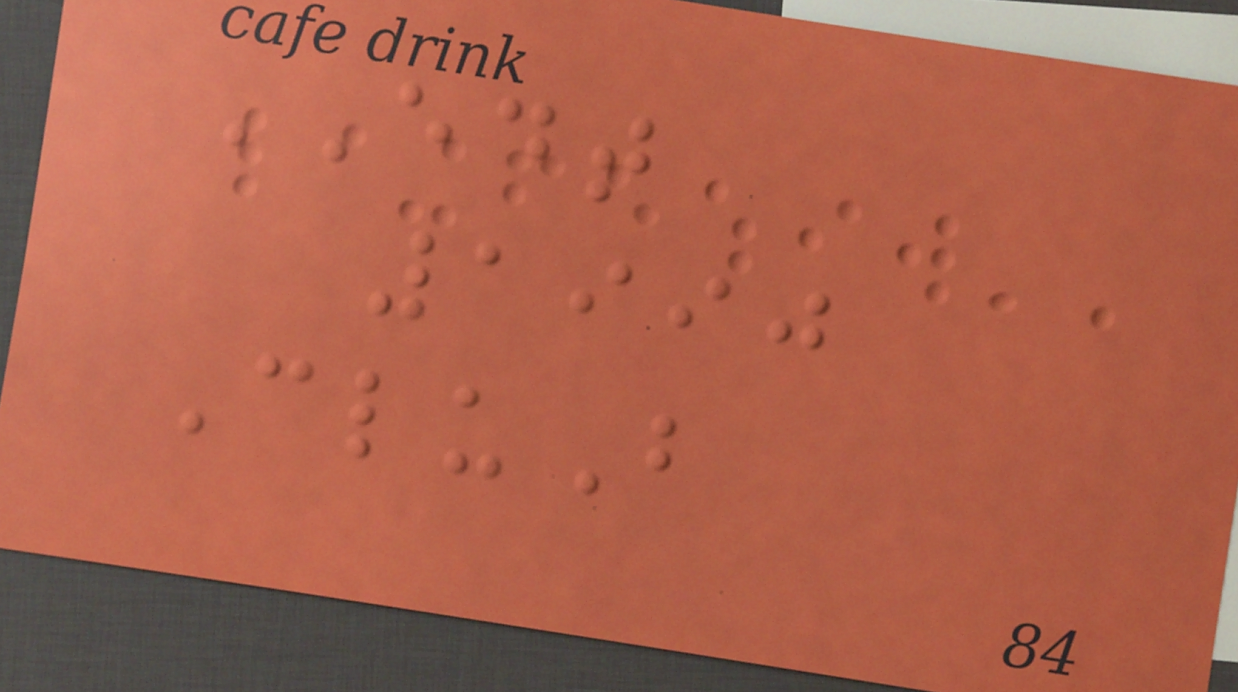EDT
1990
CluB
